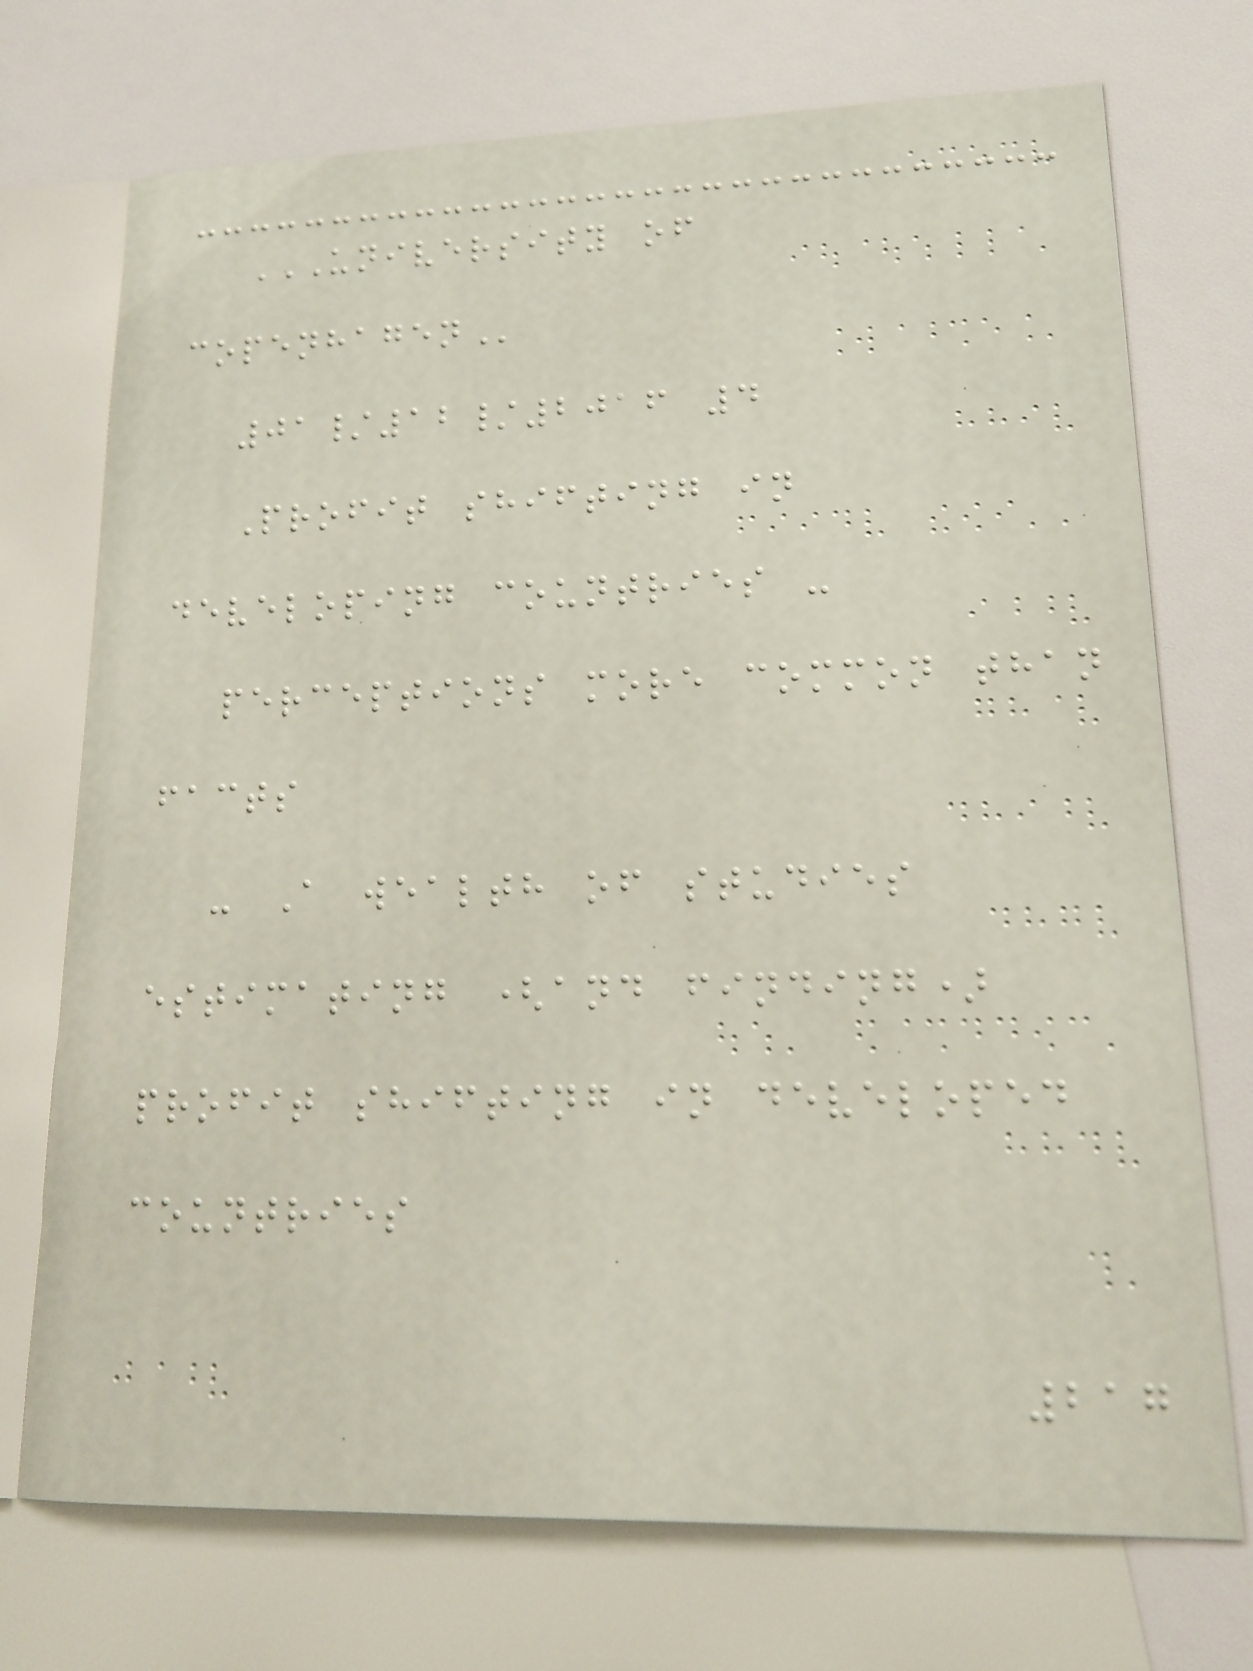UNIVERSITY OF
COPENHAGEN
01/12/2016 4
Profit shifting in
developing countries -
perceptions more common than
facts
- A wealth of studies
estimating (and finding)
profit shifting in developed
countries
217
